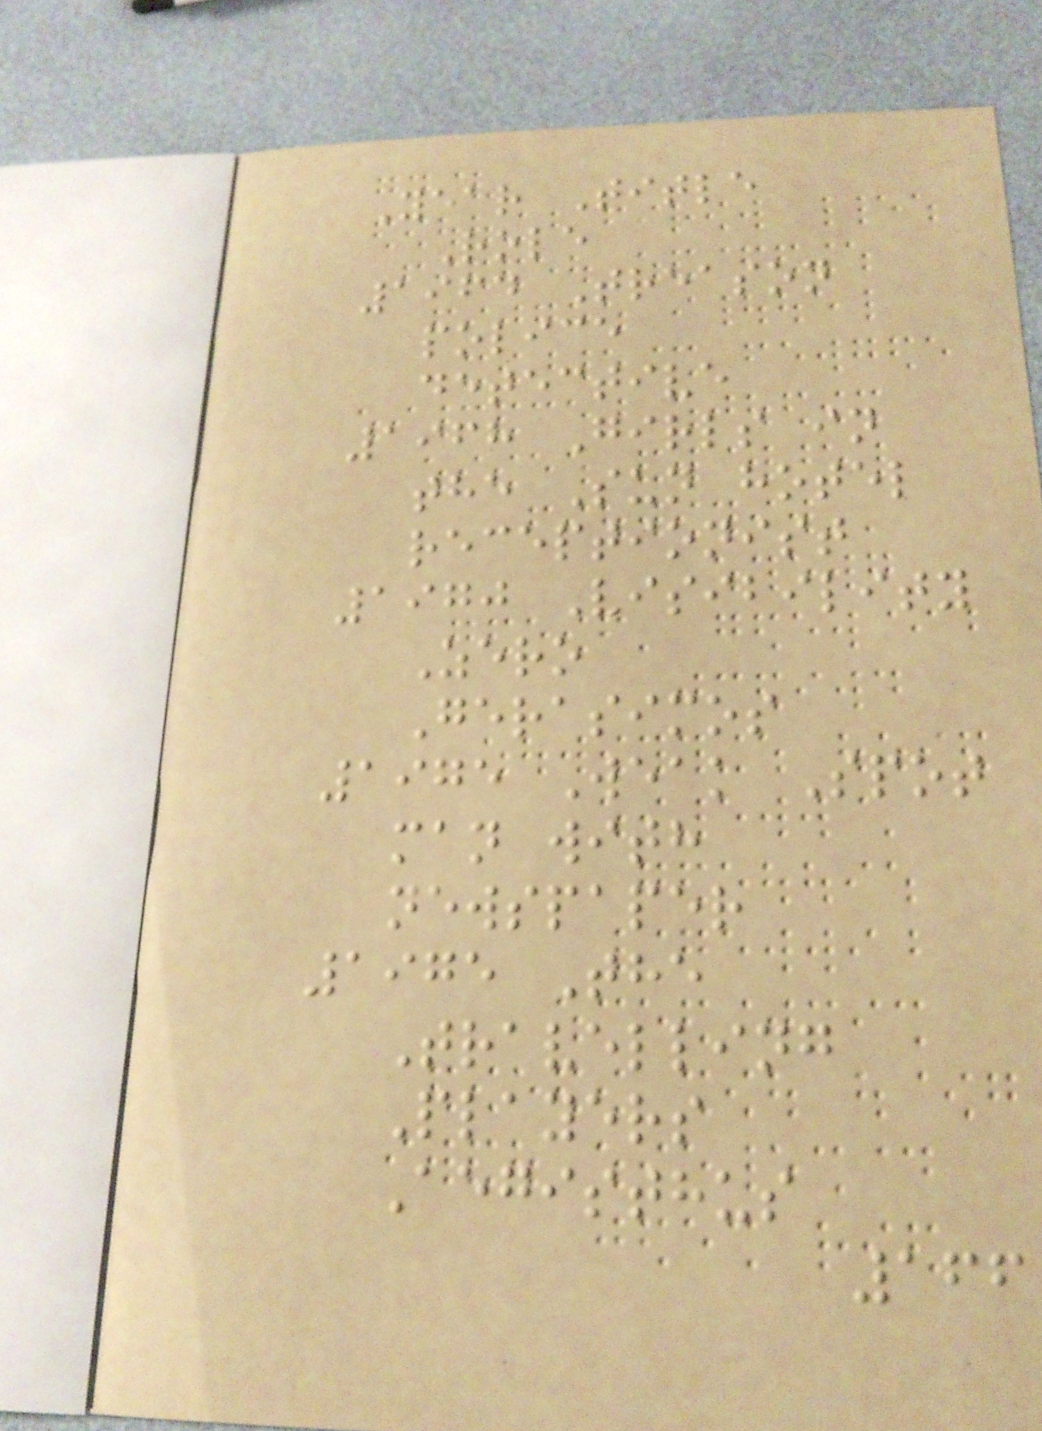Year Title
Role
1964 Treason
police
detective
1968 Girls in
the Sun hotel
receptionist
1970 Visibility
Zero
Gerasimos
1975 Weak Spot
man with
newspaper
1975 The
Travelling
Players
Aegisthus
166
